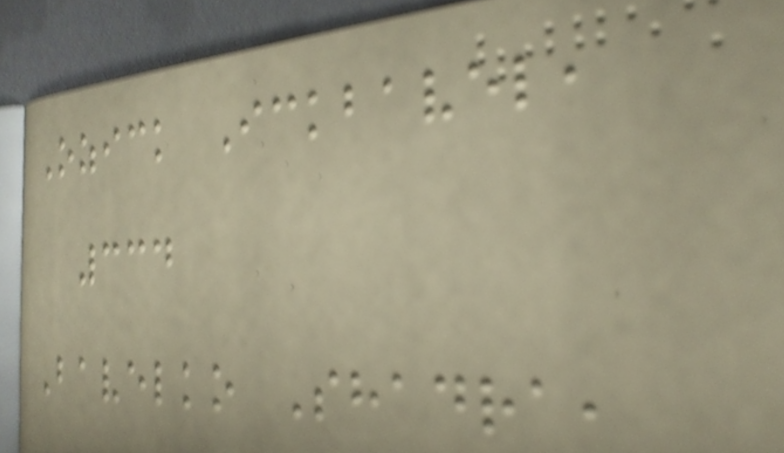Ozick Ickbavel,
334
Bavelko Shadra,
